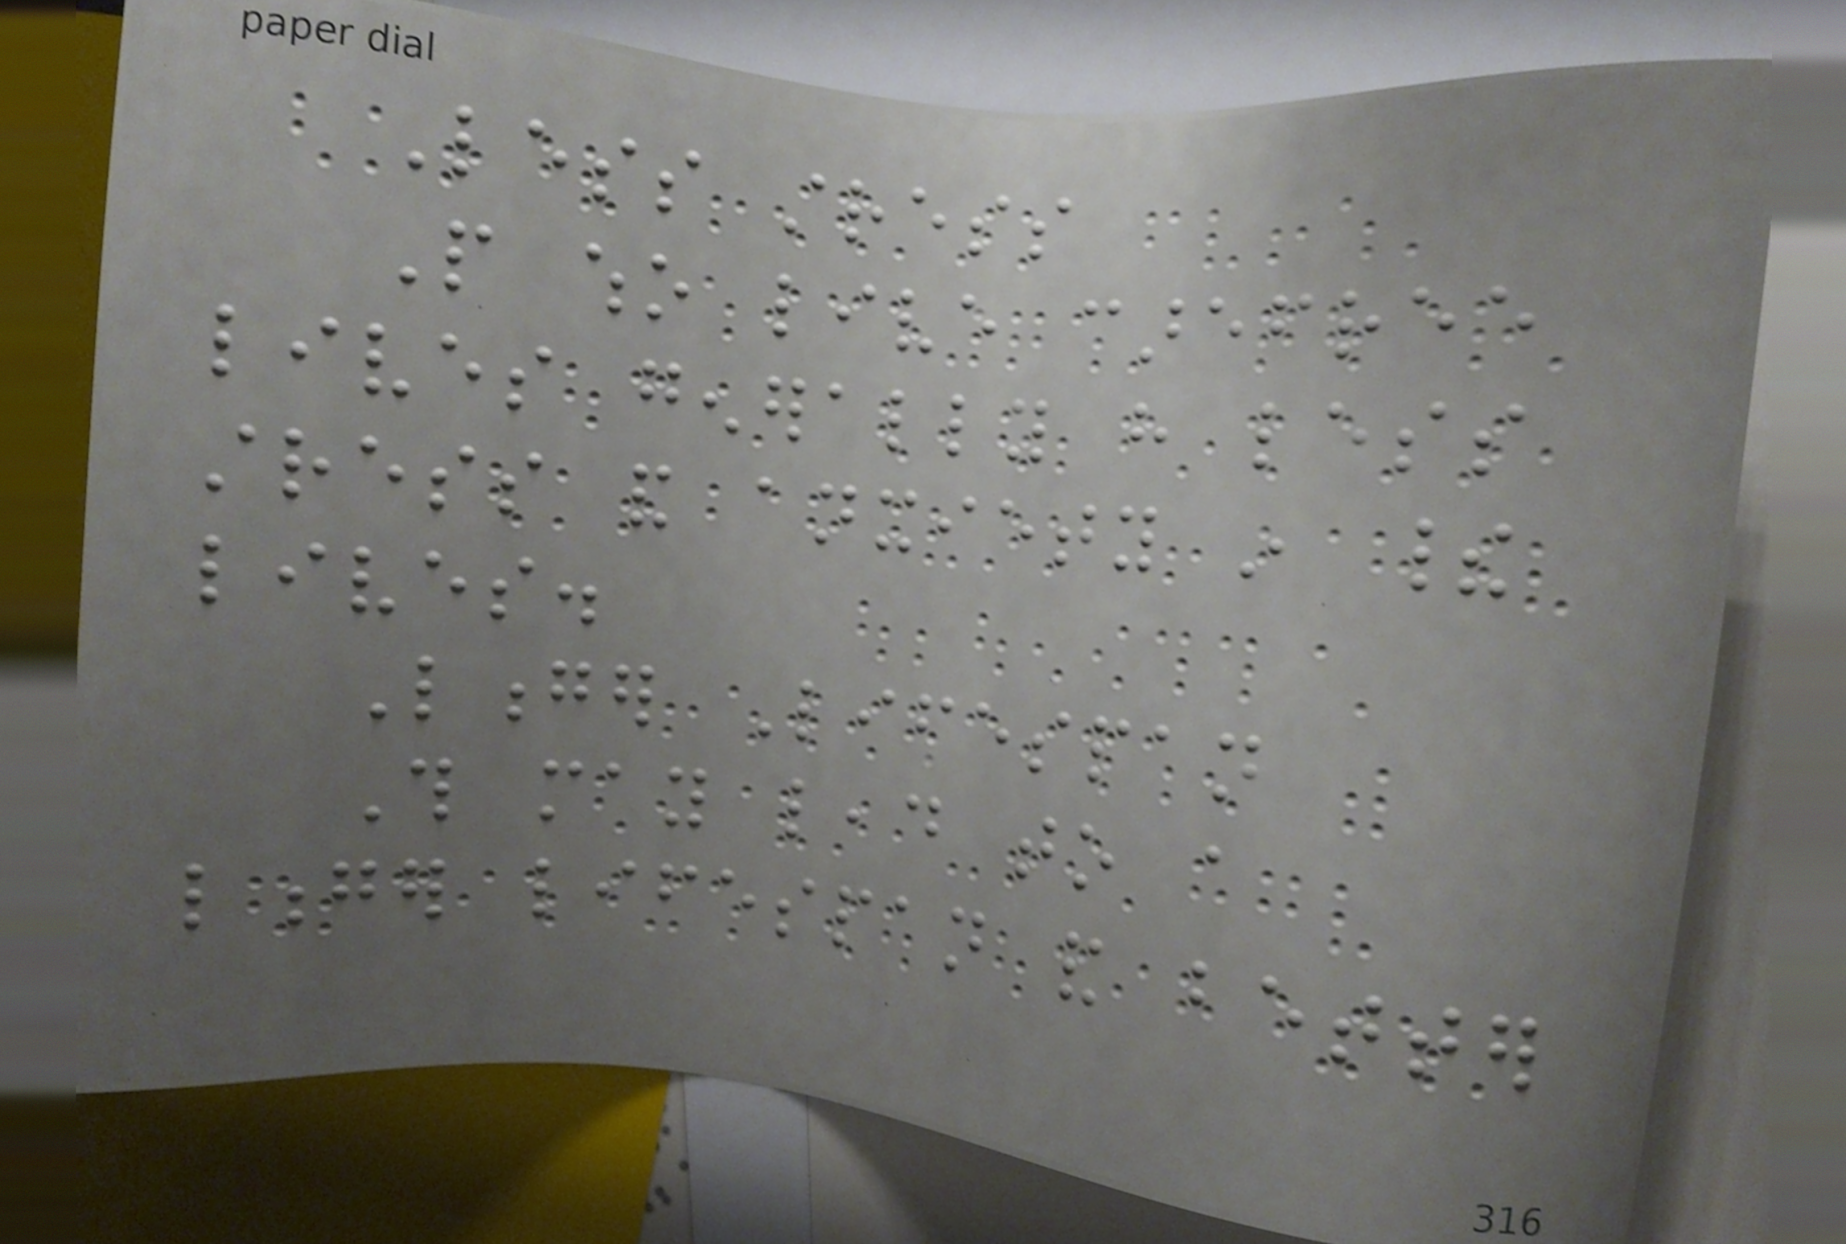Less stress
People who live carefree
lives generally have less
stress and anxiety in their
lives.
Longer Lifespan
This may lead to a
longer lifespan and better
